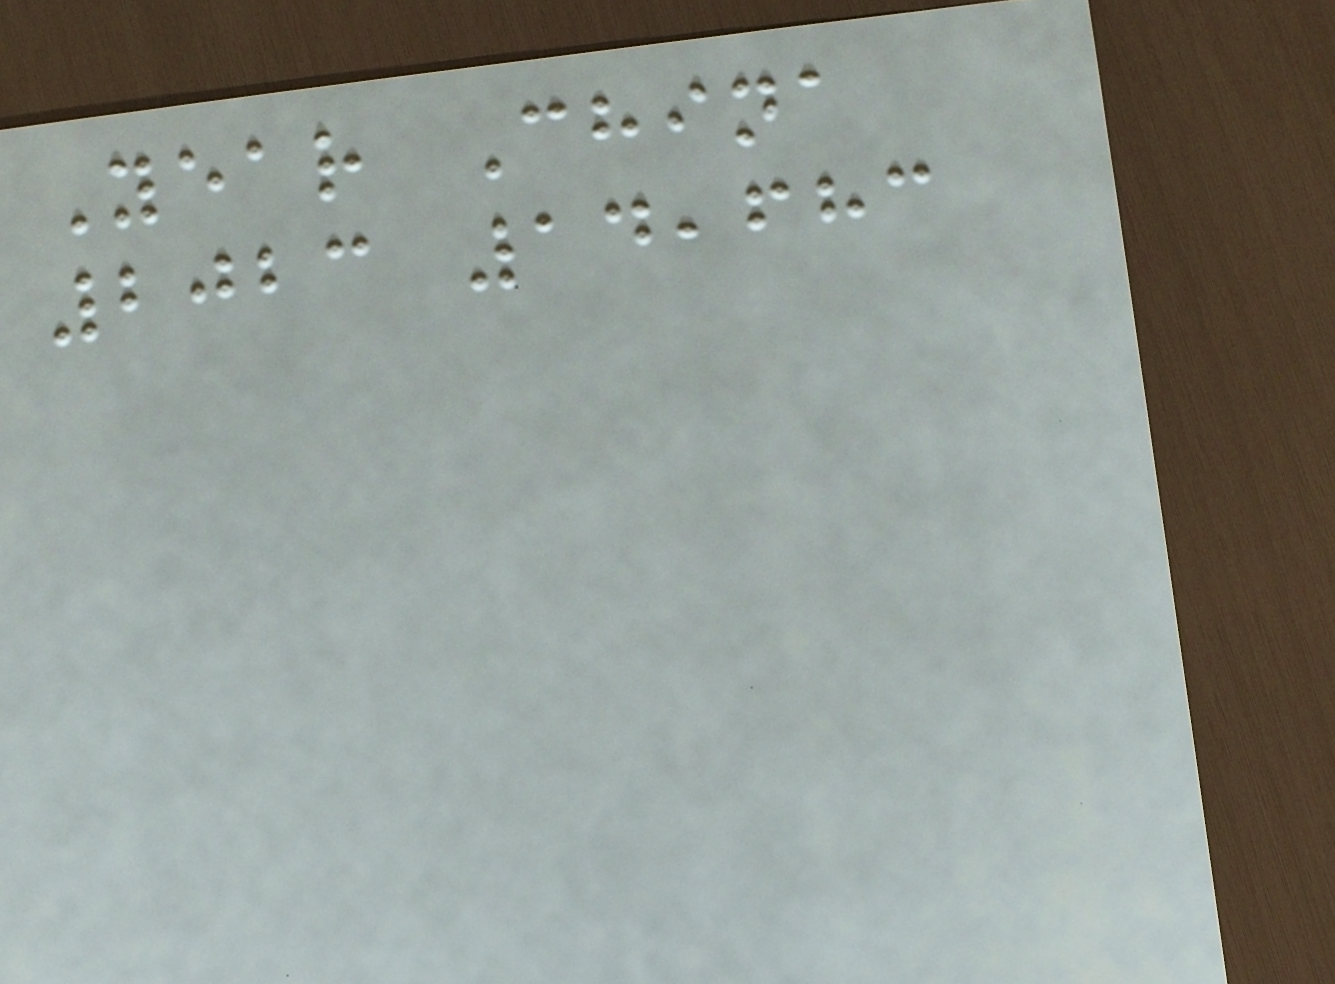Year China
2023 14,683
